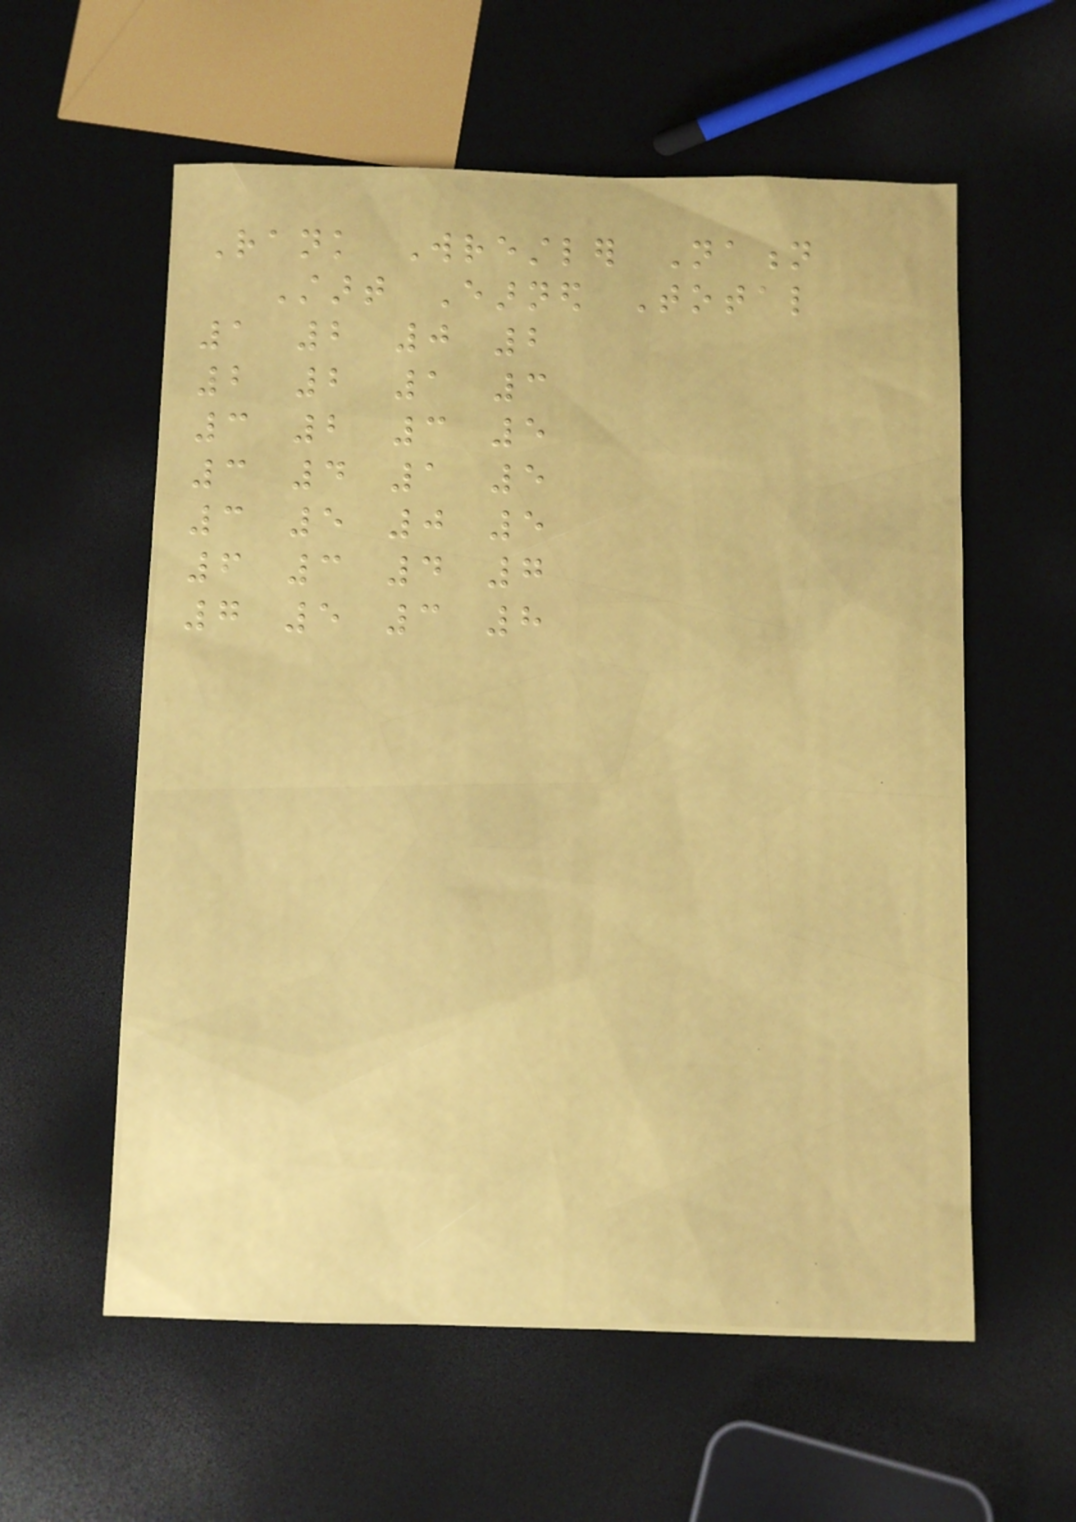Rank Wrestler Nation
Start Earned Total
1 2 0 2
2 2 1 3
3 2 3 5
3 4 1 5
3 5 0 5
6 3 4 7
7 5 3 8
